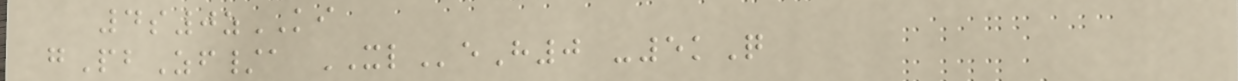4s0zKI
gPbZf/a XLeH0 -5kQ
